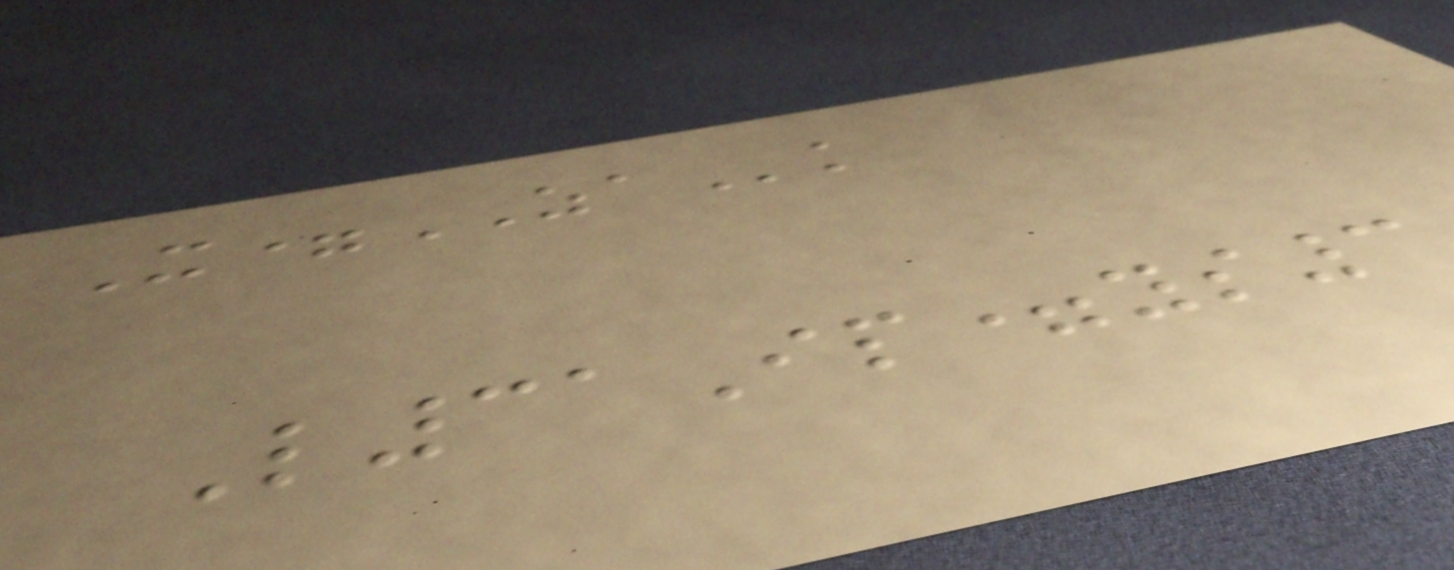X=ZAk
L31Ip=ys3
